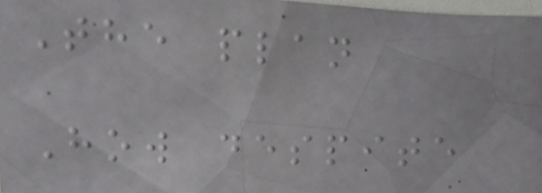The plan
How despite
